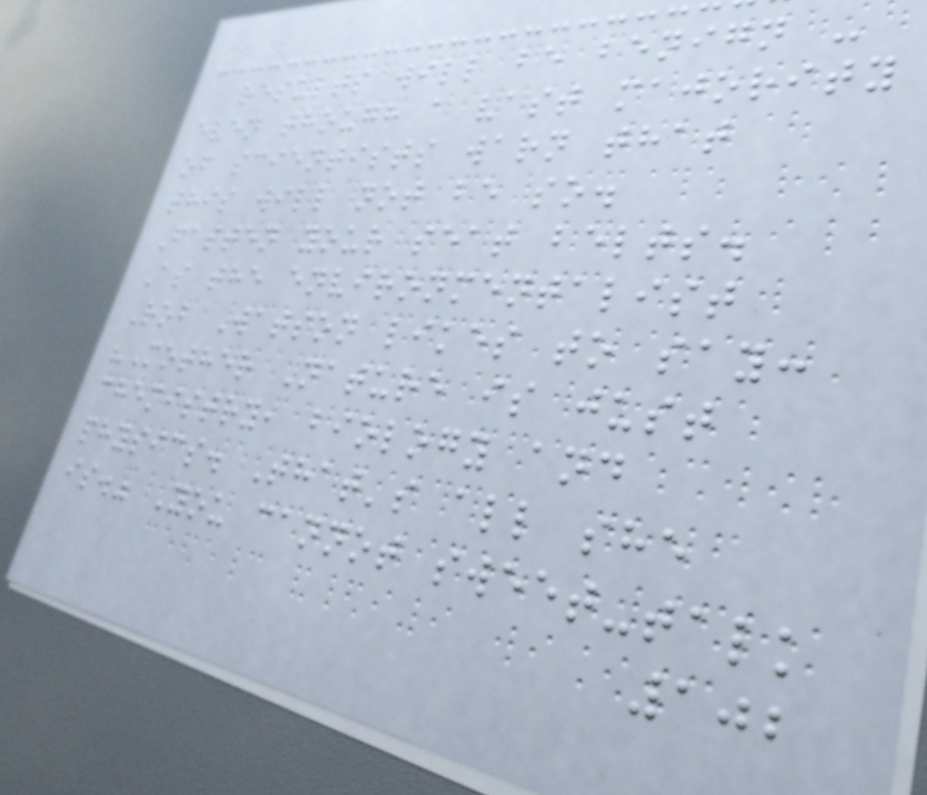results will be benign -
even though a vast majority
of scientists warn that
this will not be so.
Fasten your seat belts.
As the environmentalist
Rob Watson likes to say:
"Mother Nature is just
chemistry, biology and
physics. That's all she
is." You cannot sweet-talk
102
